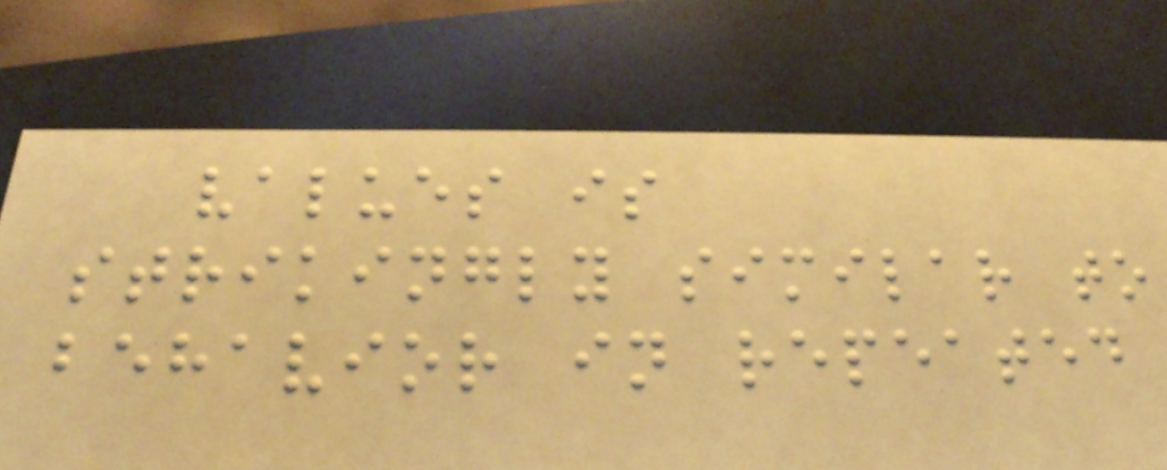values is
strikingly similar to
behavior in repeated
